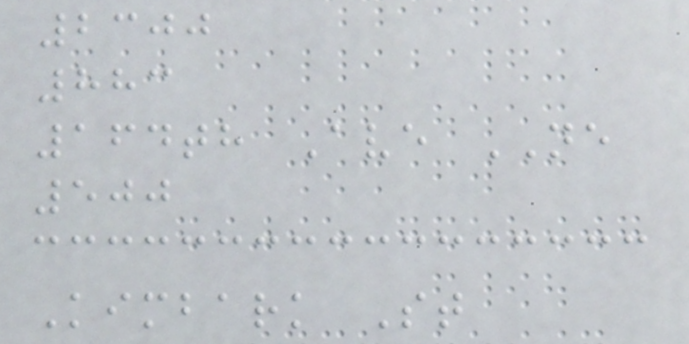2300
883
164th Ave NE
500
Kimbark St
